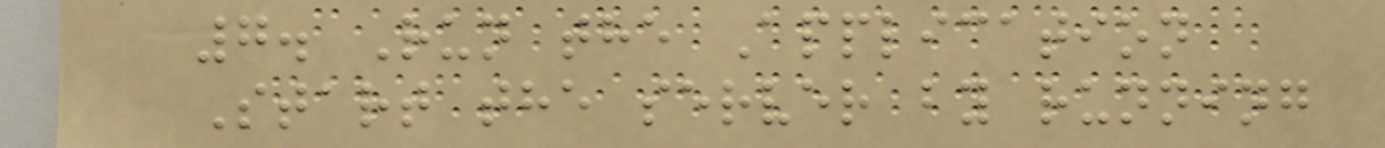7. Run the Application
Start the server by running
